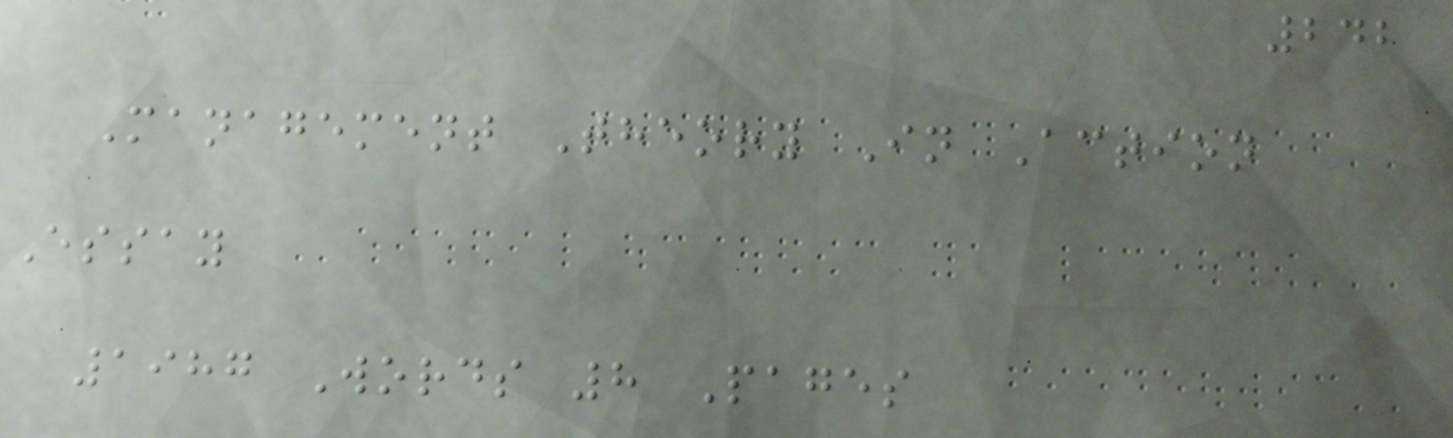242
Management Theory In Action
Essay
1987 Words 8 Pages
